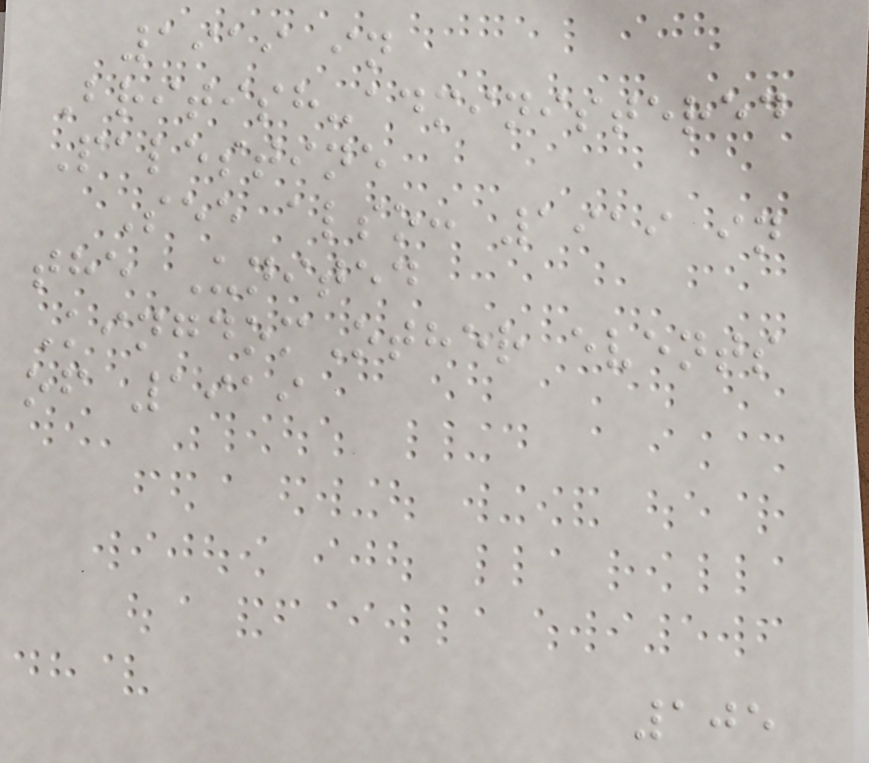1919 in
British-administered
Palestine
See also: 1919 in
the United
KingdomOther events
of 1919
105
